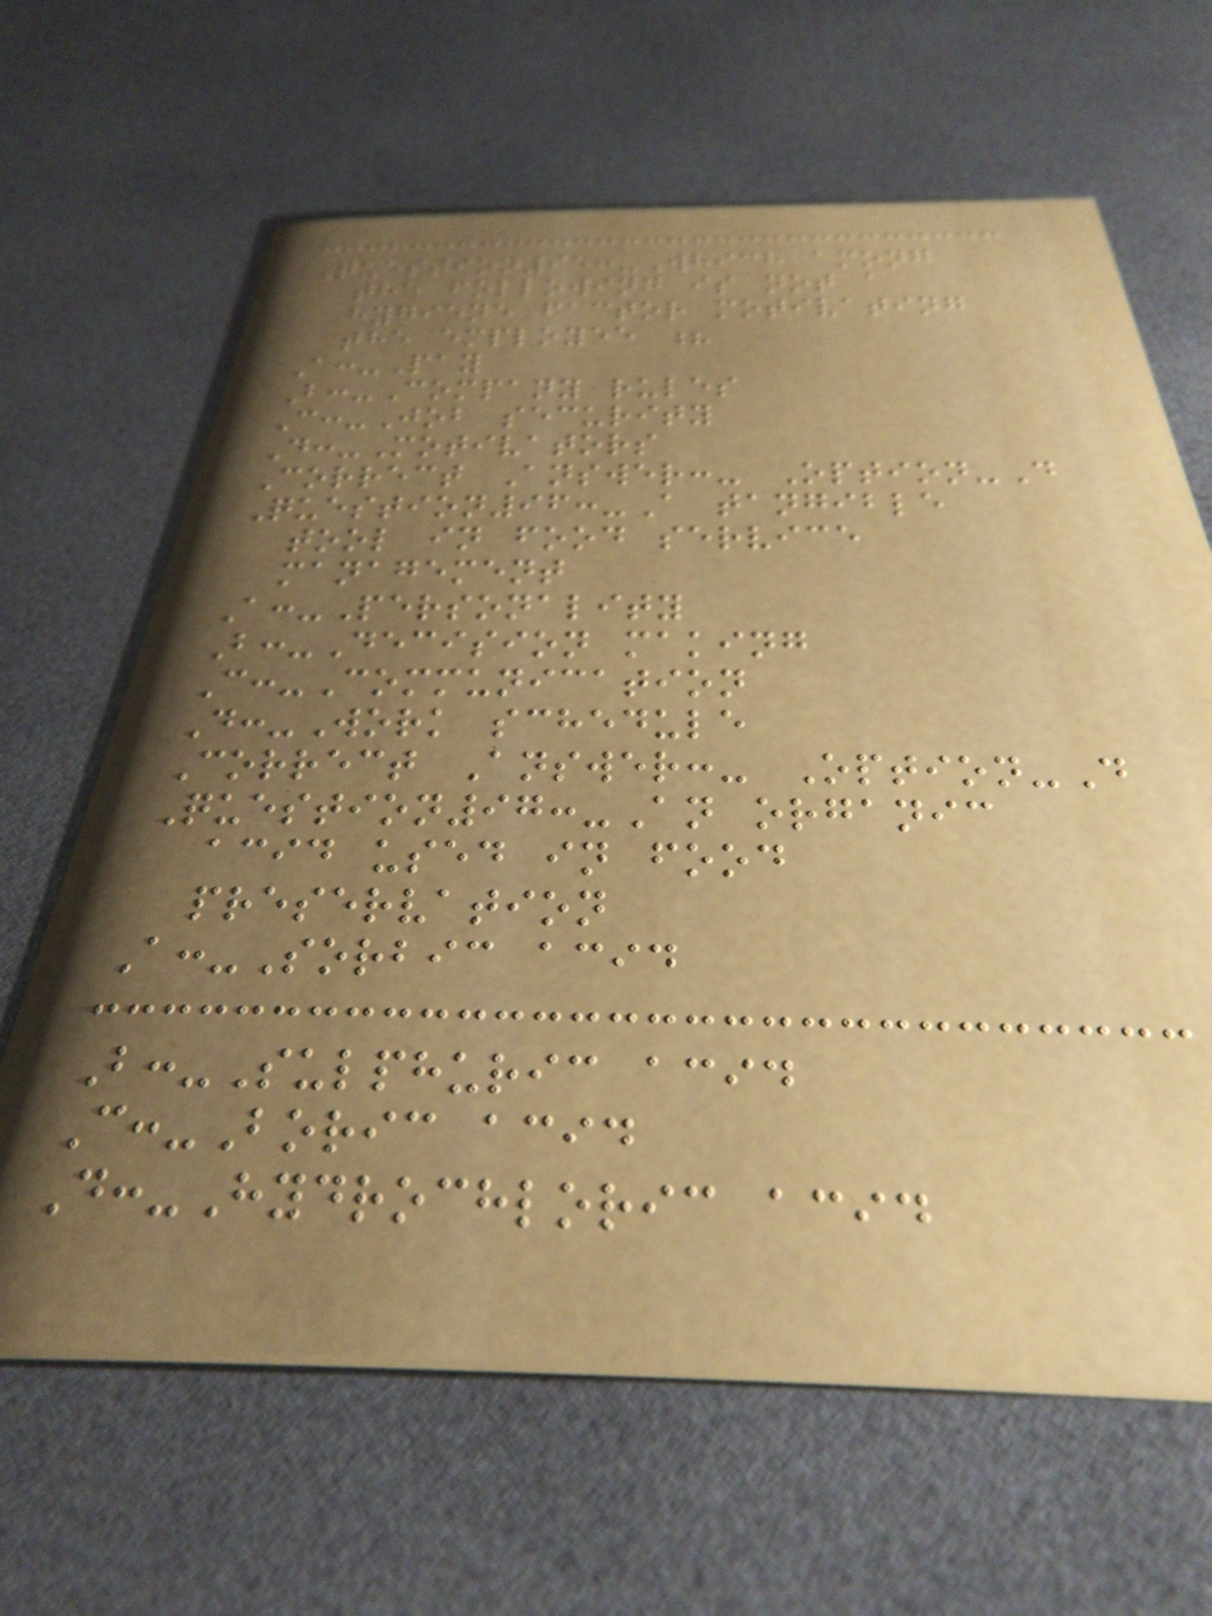Question95:-Which among
the following is not a
hygiene factor motivating
the employee ?
A:-Pay
B:-Company rules
C:-Job security
D:-Motivators
Correct Answer:- Option-D
Question96:-A tangible
tool in food service
management
A:-Personality
B:-Decision making
C:-Communication
D:-Work schedule
Correct Answer:- Option-D
Question97:-An organic
acid used in food
preservation
A:-Sorbic acid
B:-Sulphuric acid
C:-Boric acid
D:-Hydrochloric acid
